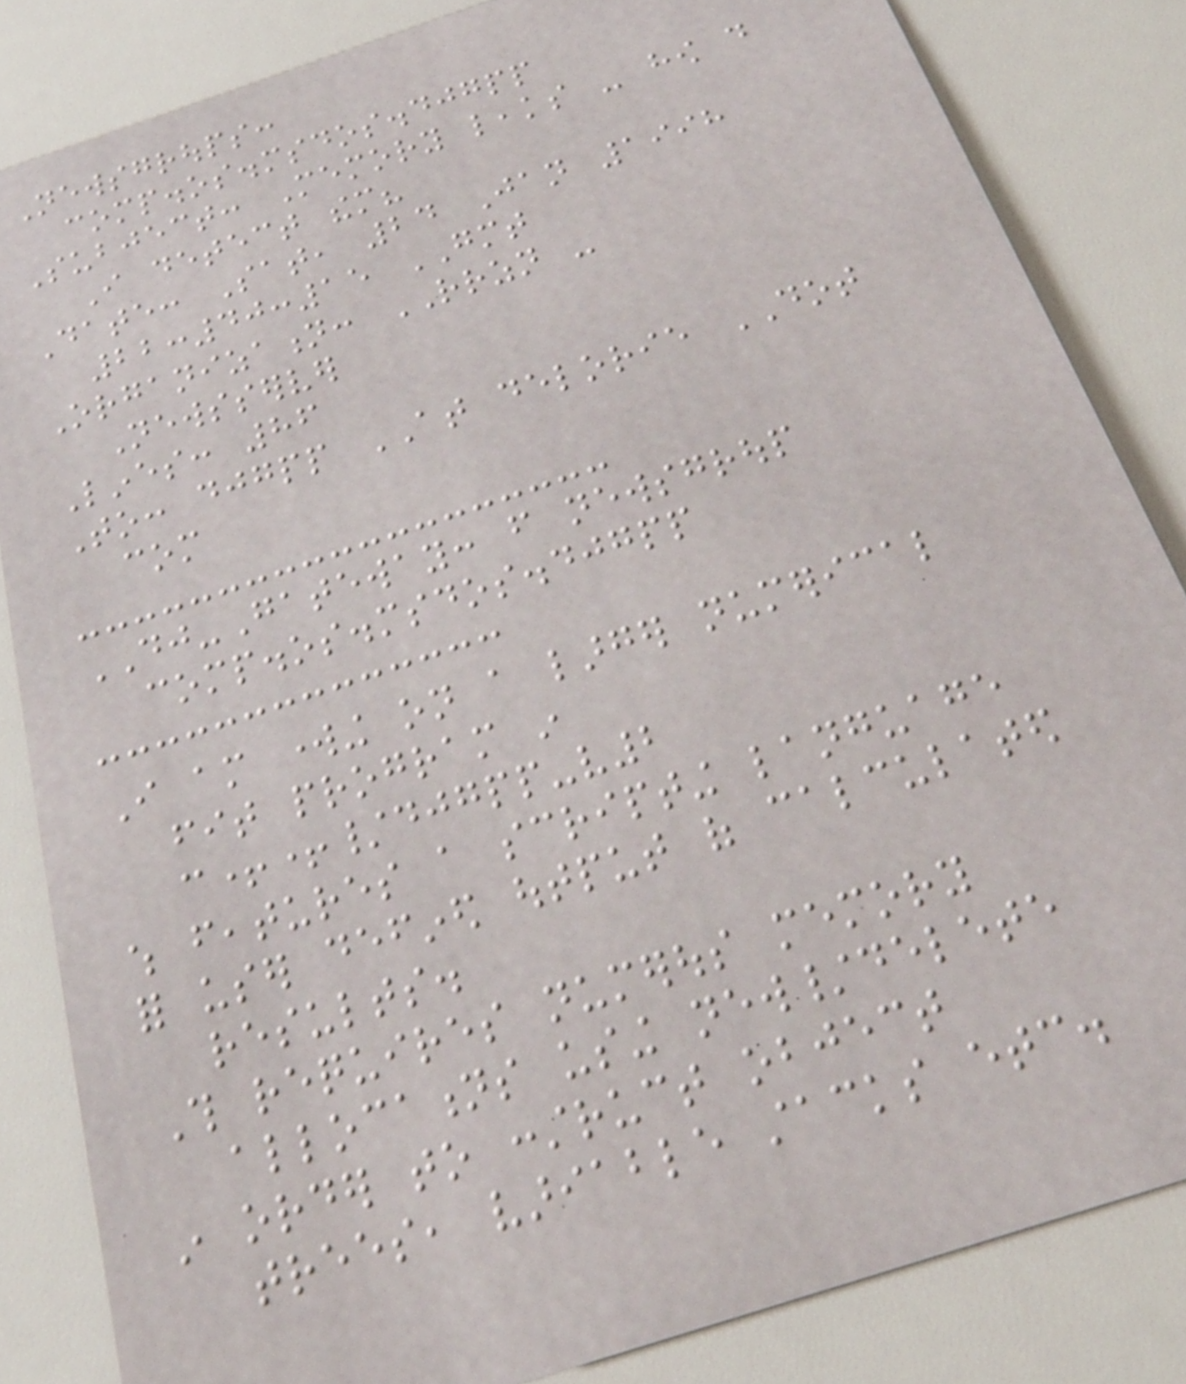Newsgroups:
comp.os.msdos.djgpp
Subject: Memory leaks - how do
I detect them?
Date: Sat, 24 Jan 1998
22:40:15 GMT
Organization: RRZN -
Newsserver
Lines: 86
To: djgpp AT delorie DOT
com
DJ-Gateway: from newsgroup
comp.os.msdos.djgpp
I am working on a larger numerical
fit program in
c++/djgpp-v2
which features a scripting language
for user defined output of calculated
results.
This requires numerous memory
allocations using new/delete
in order to construct object
trees, variable stacks etc.
